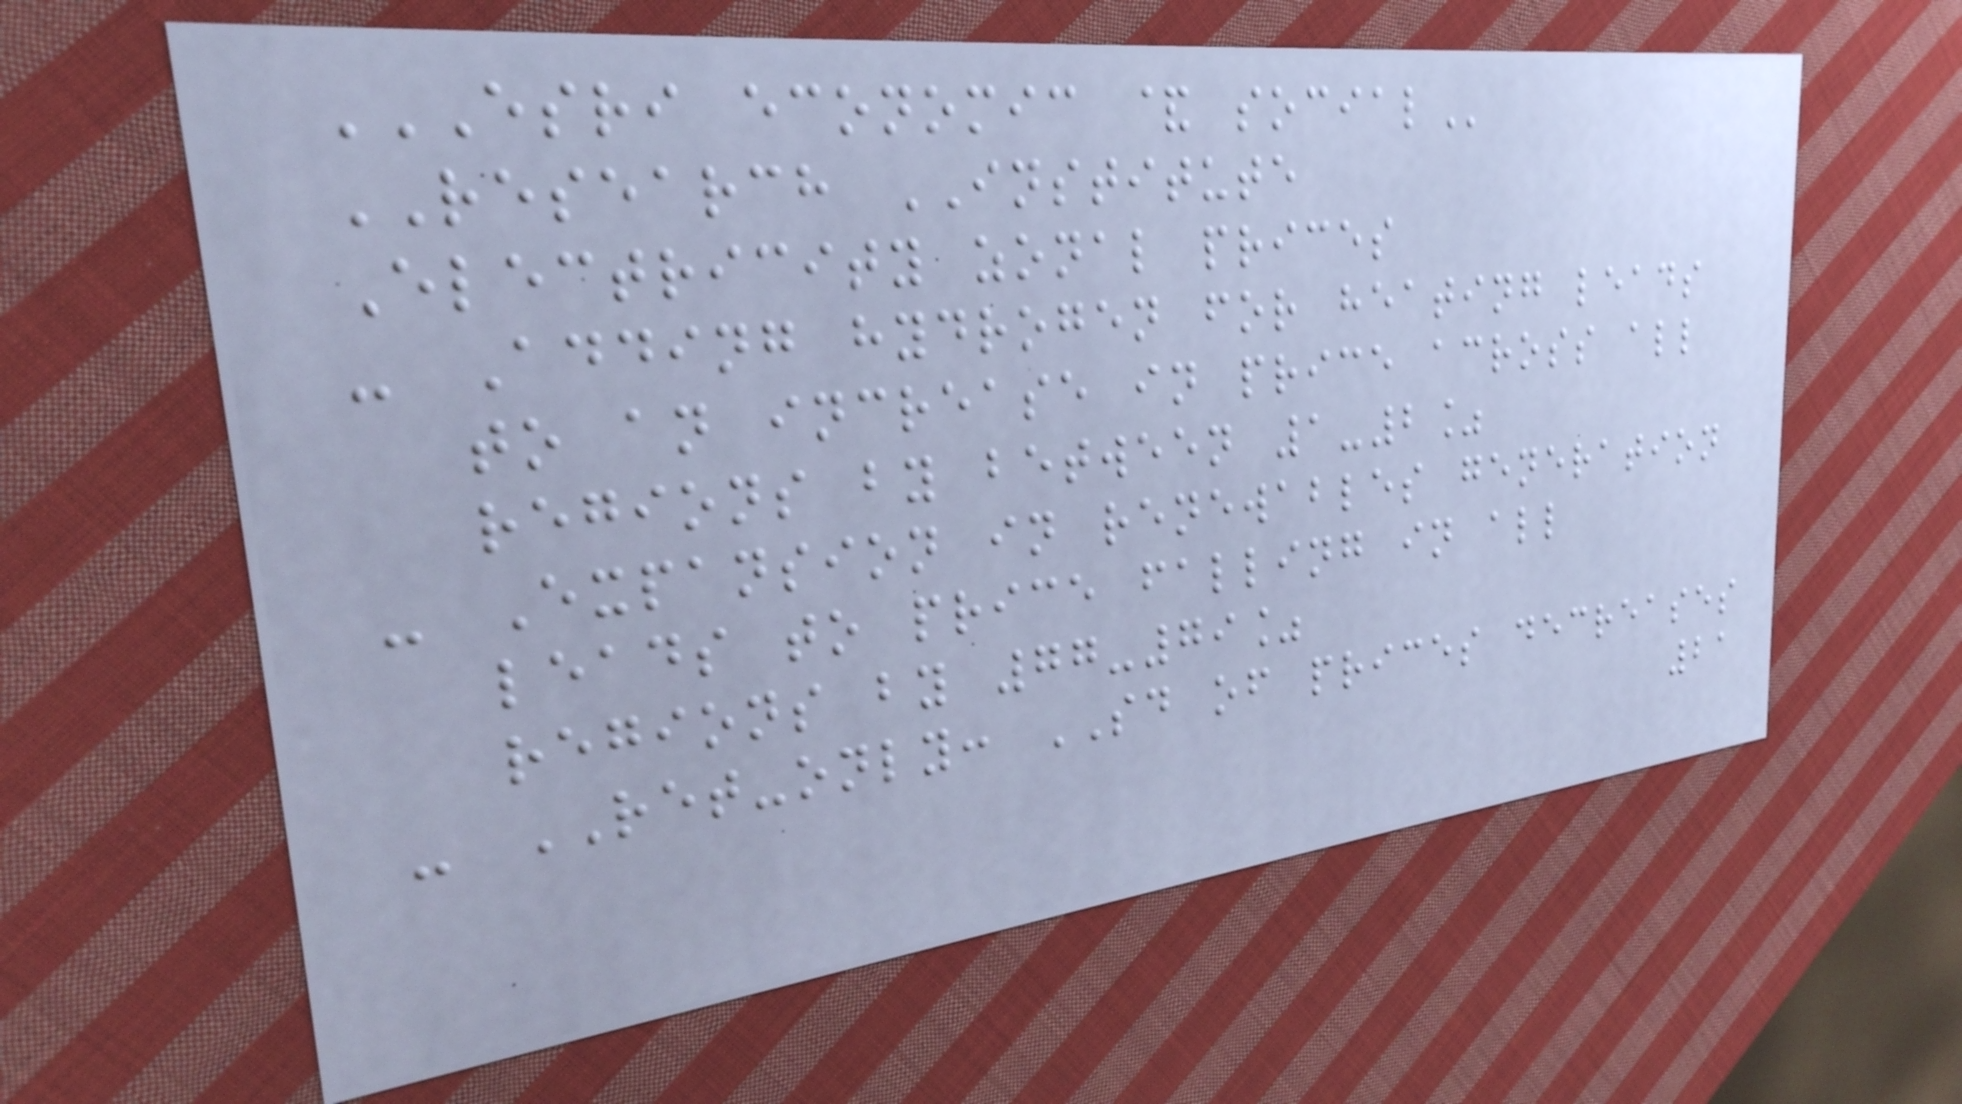ESRI ECONOMIC & SOCIAL
RESEARCH INSTITUTE
Electricity zonal prices
- Adding hydrogen for heating leads
to an increase in price across all
regions by between 1-2%
- Expansion in renewables generation
leads to price falling in all
regions by 77-79%
- RET-only: SD of prices decreases
21
